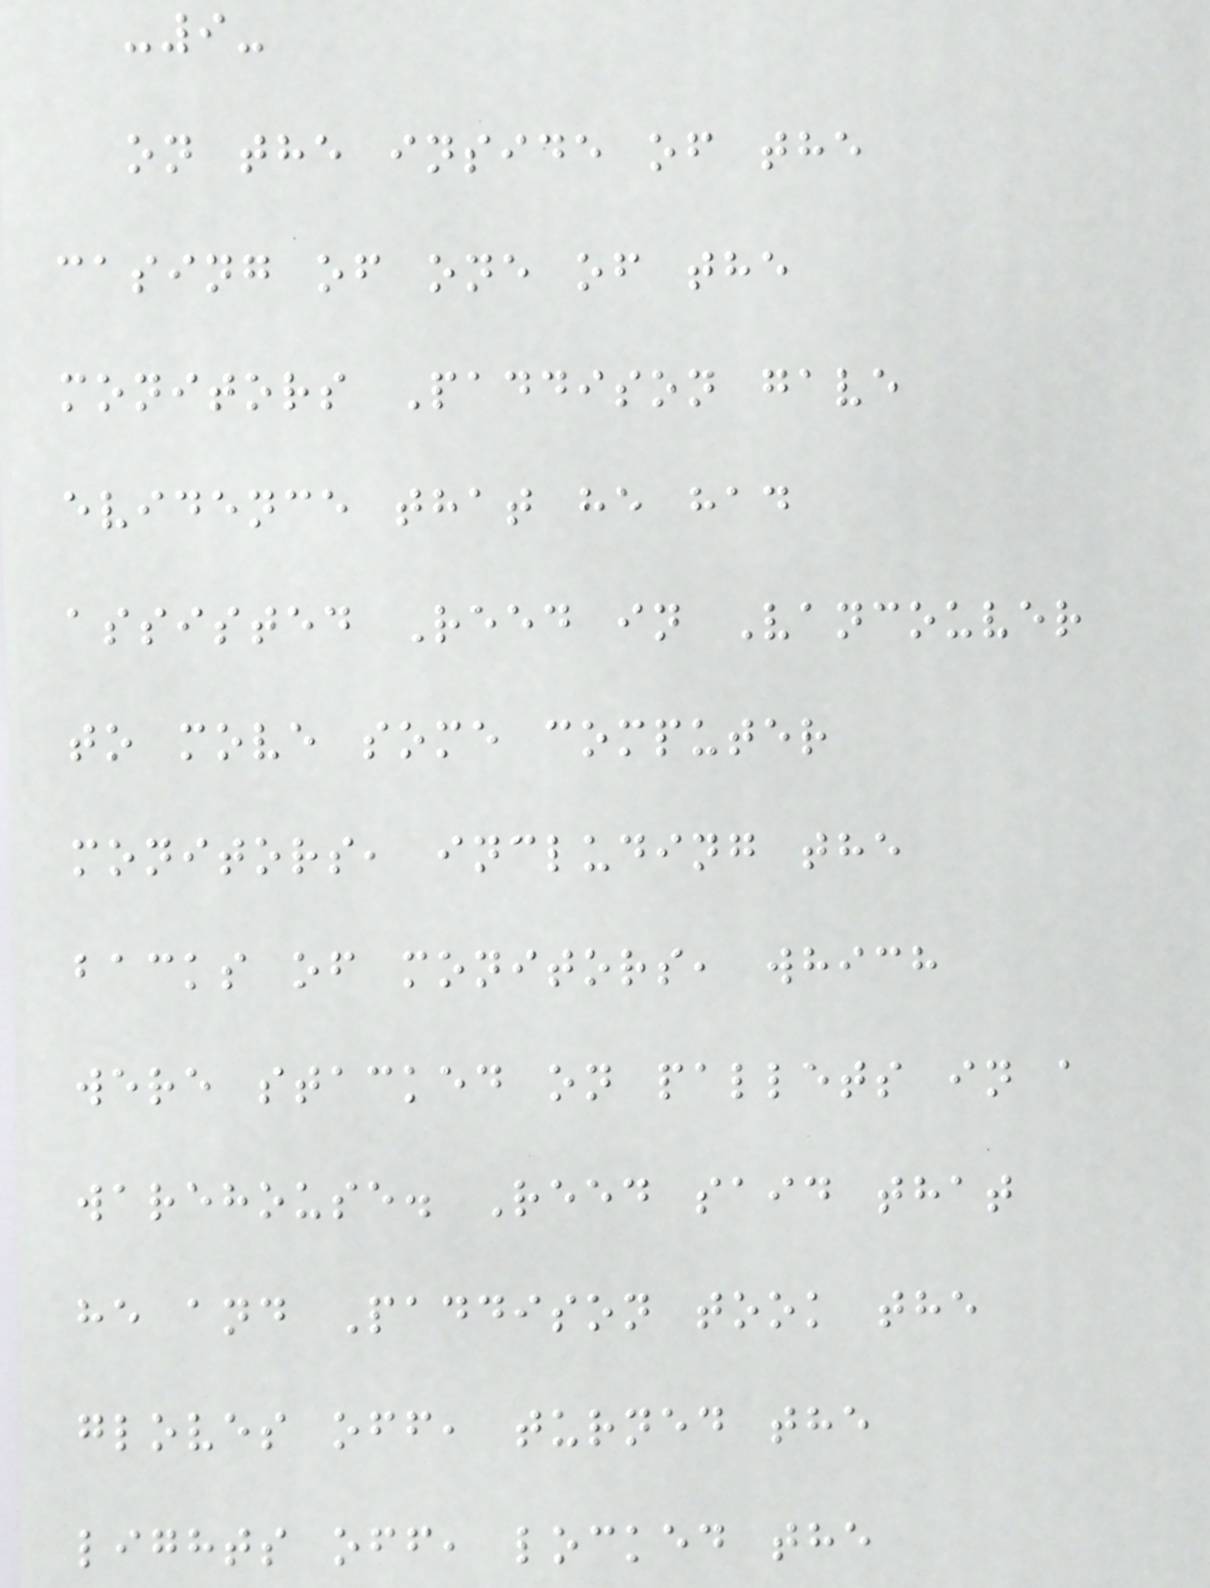-9-
on the inside of the
casing of one of the
monitors Paddison gave
evidence that he had
assisted Reed in Vancouver
to move some computer
monitors, including the
backs of monitors, which
were stacked on pallets in a
warehouse. Reed said that
he and Paddison took the
gloves off, turned the
lights off, locked the
